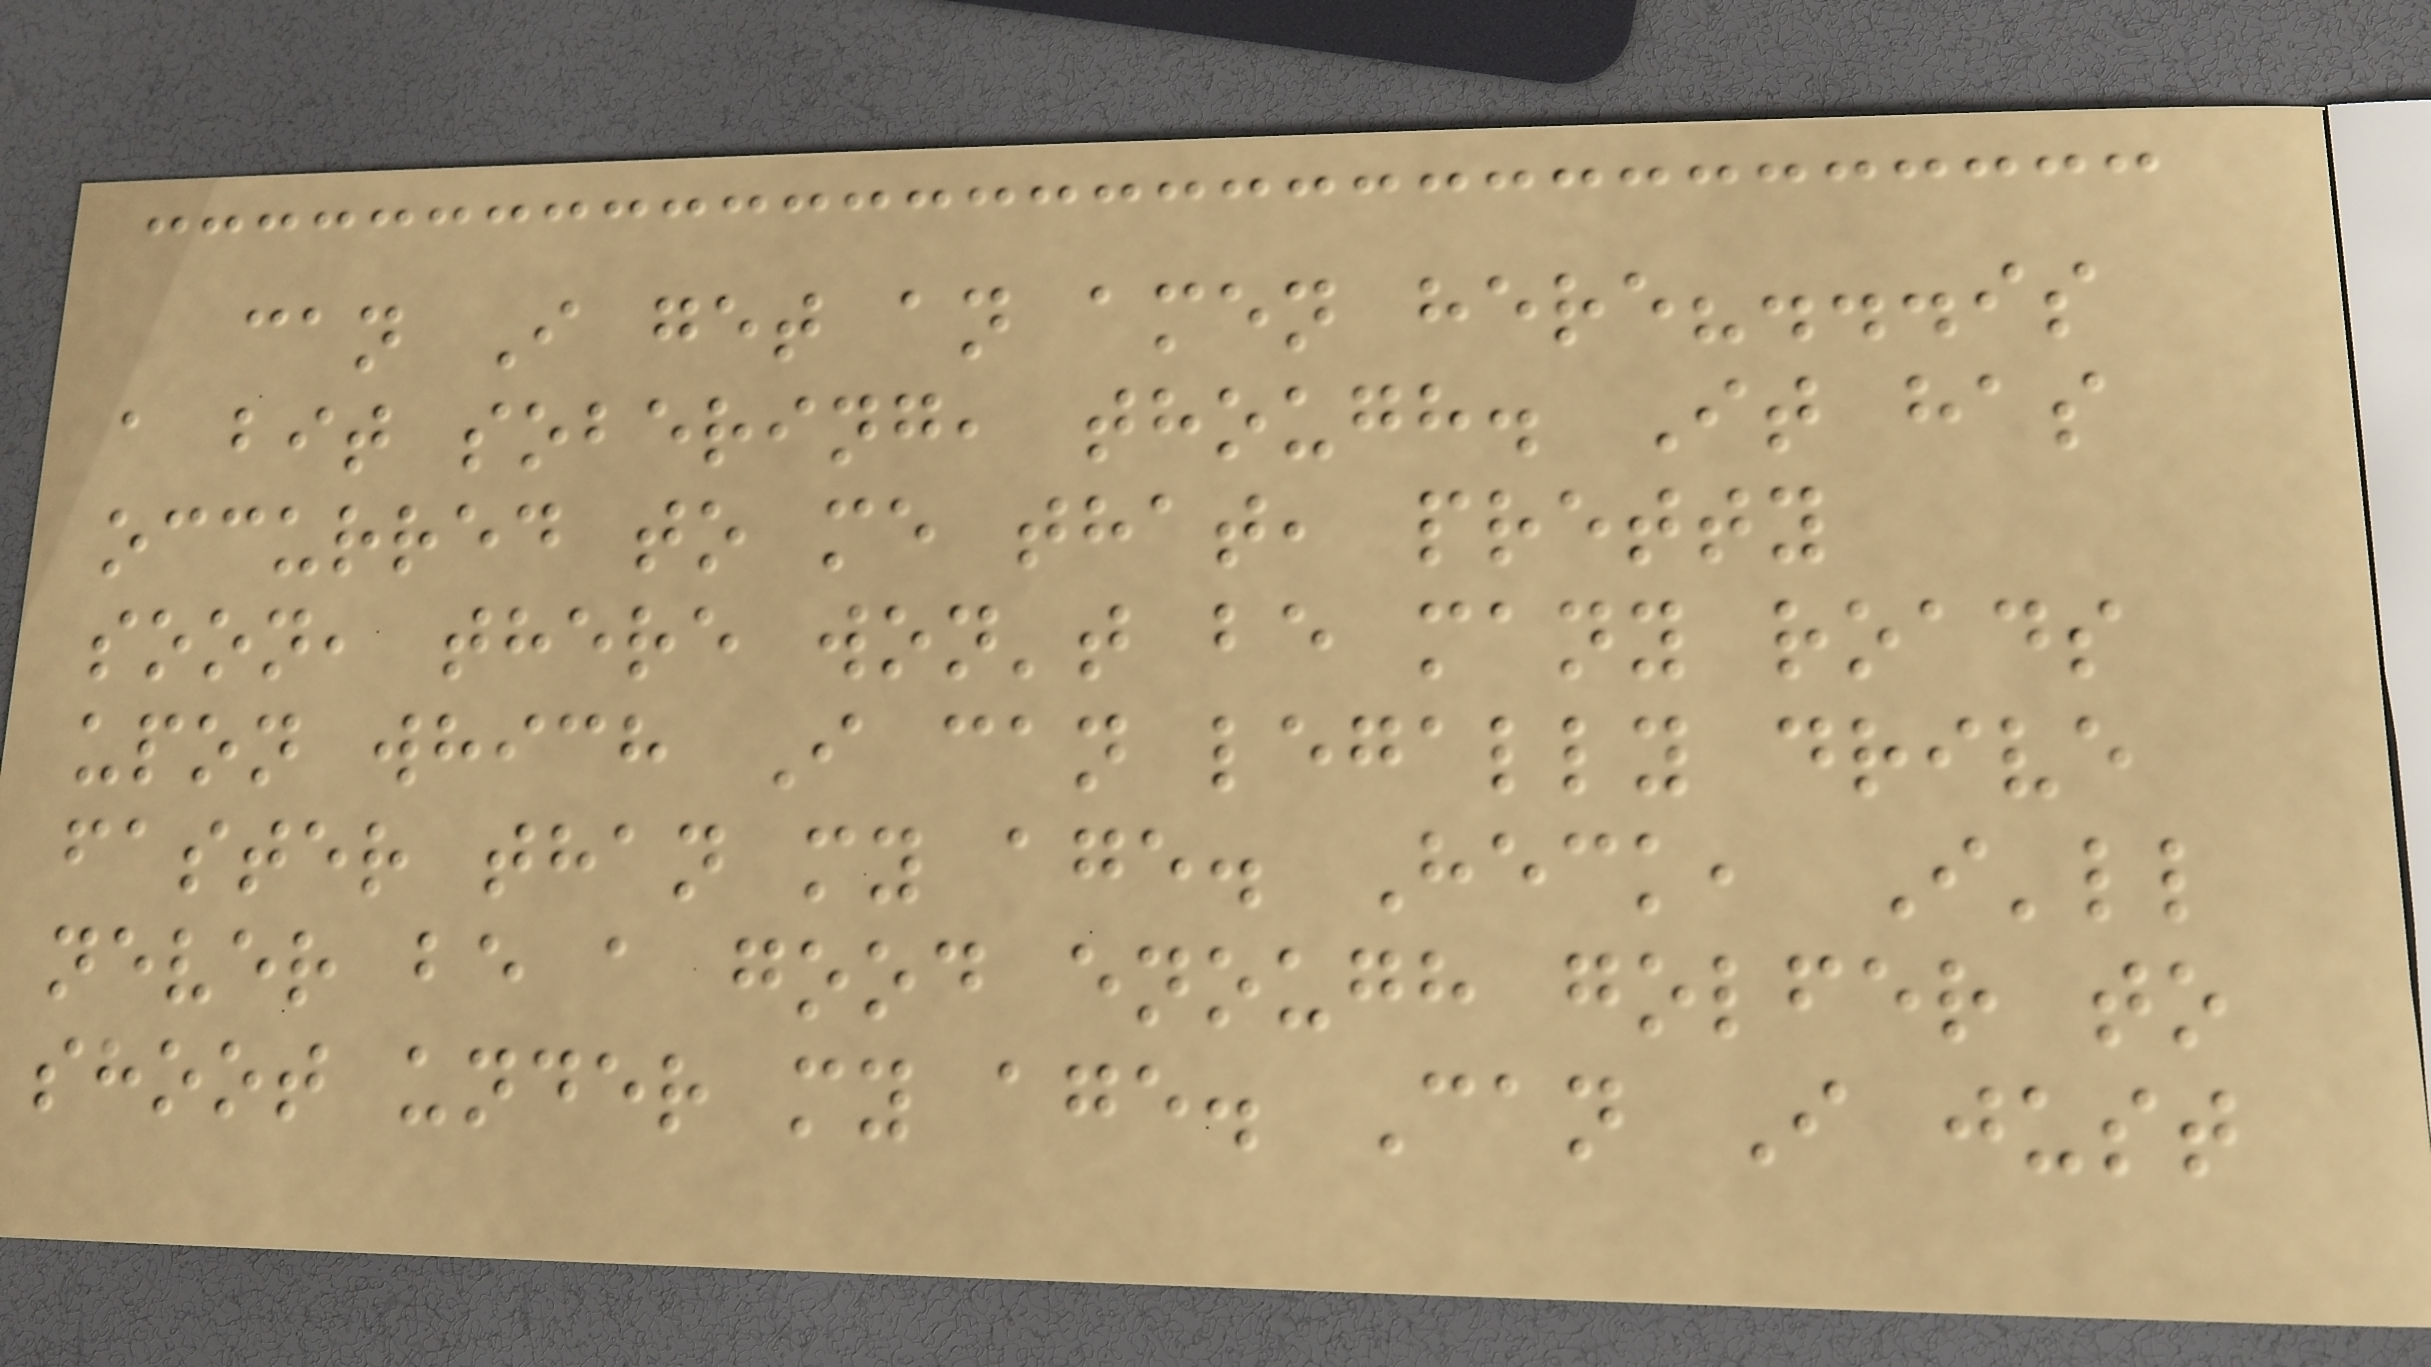can I get an amen here?...is
a bit sobering, though. It has
occurred to me that, pretty
soon, there won't be many roads
upon which I can legally drive
faster than my age. Heck, I'll
never be a good enough golfer to
shoot under my age. Can I just
